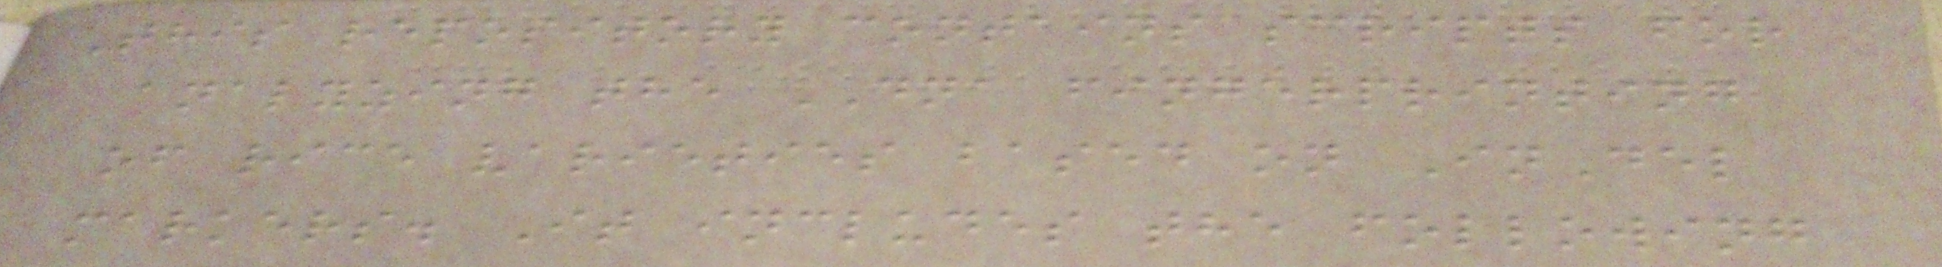This repository contains scripts for
analyzing the DNA fingerprinting
of rice varieties based on InDel
markers. It includes the following
